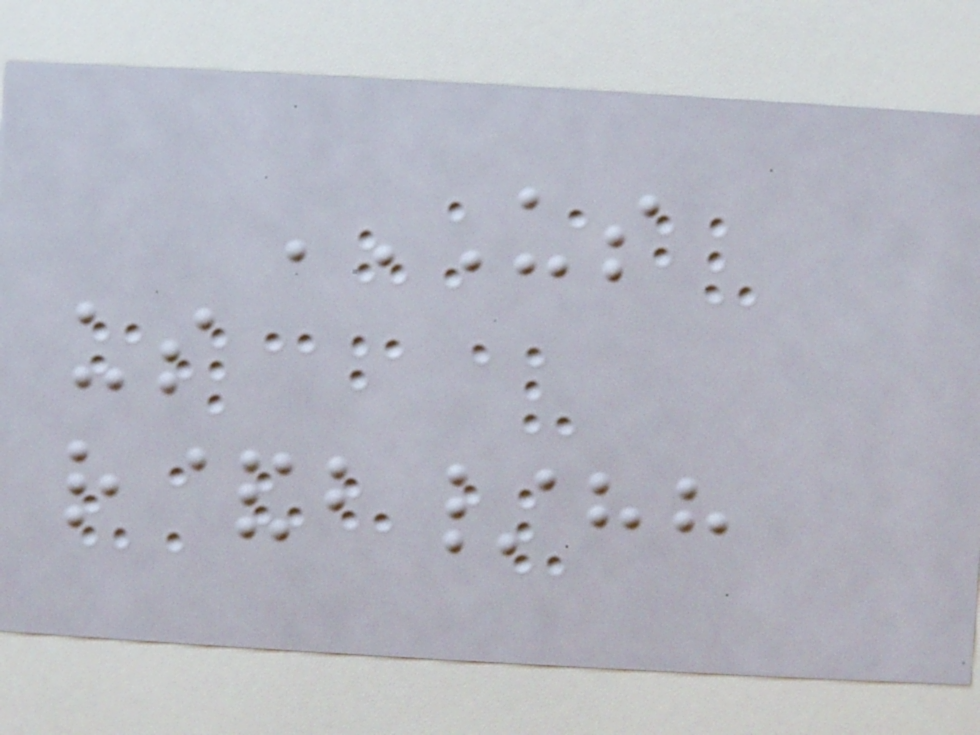US
US
R&B/HH
